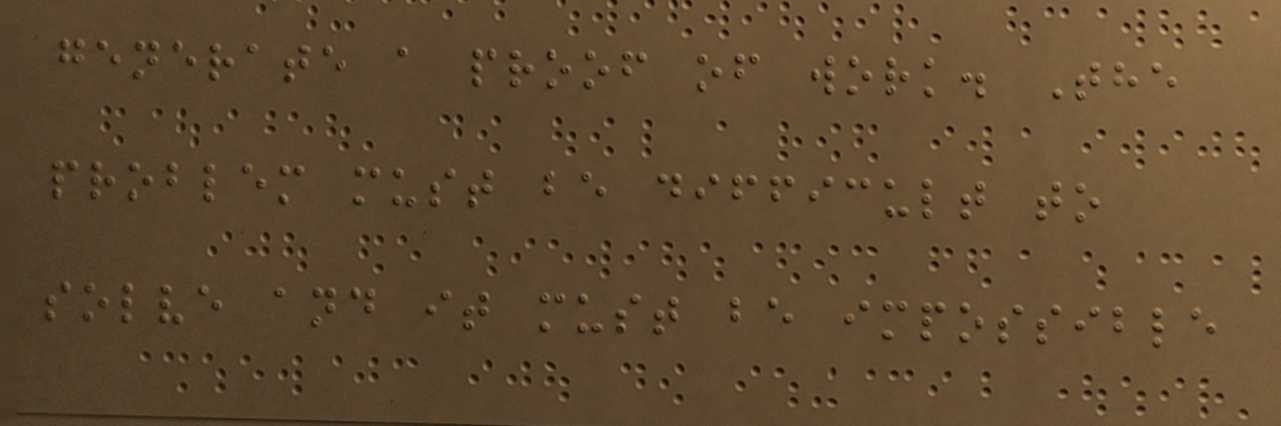generate a proof of work. The
problem must be difficult to
solve and it must be impossible
